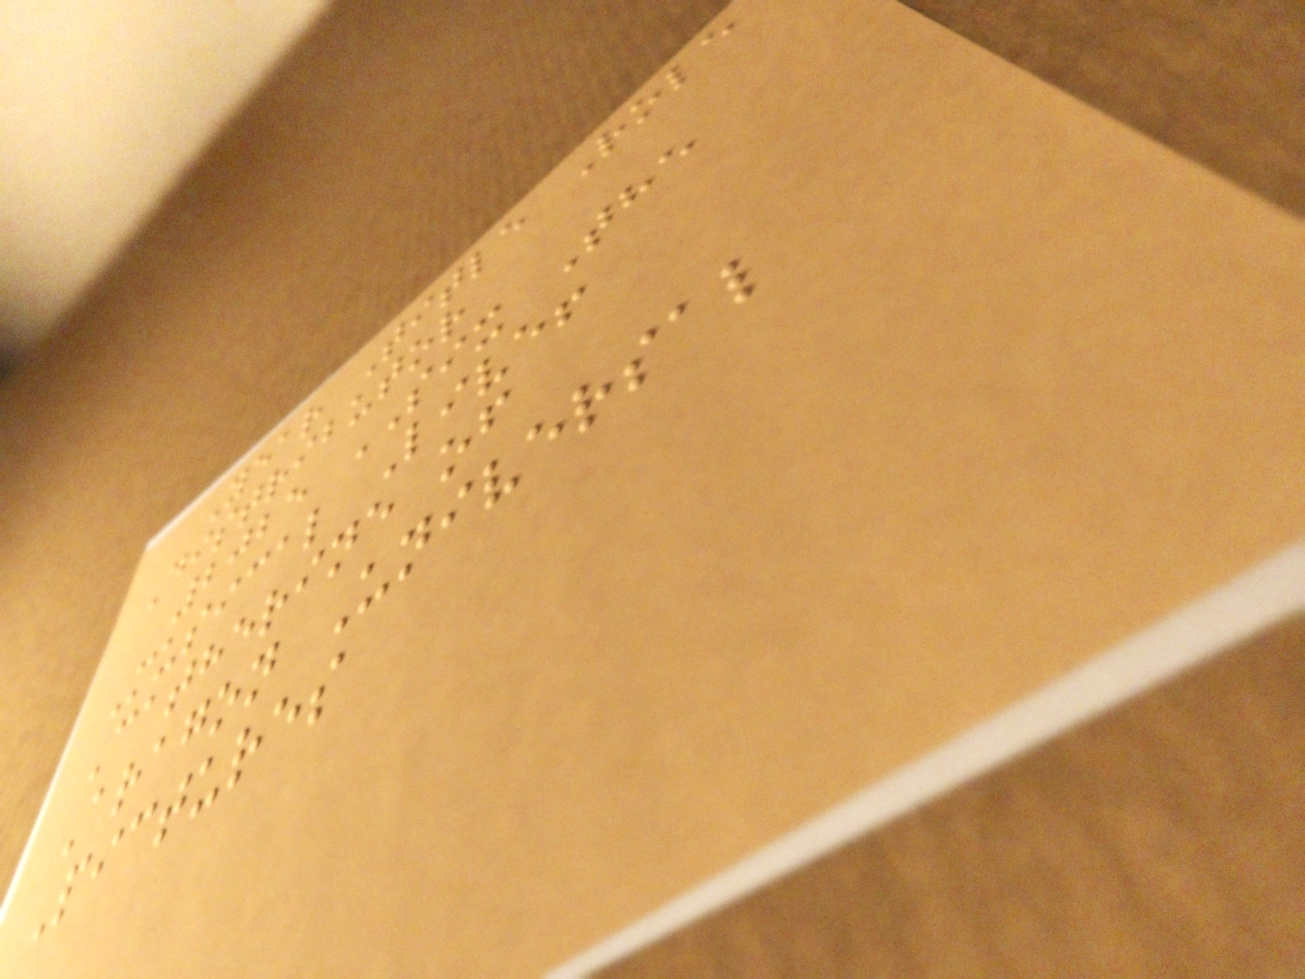Year Title Role
Distributor
2025 SIX The
Musical Live!
Catherine of
Aragon Universal
Pictures
